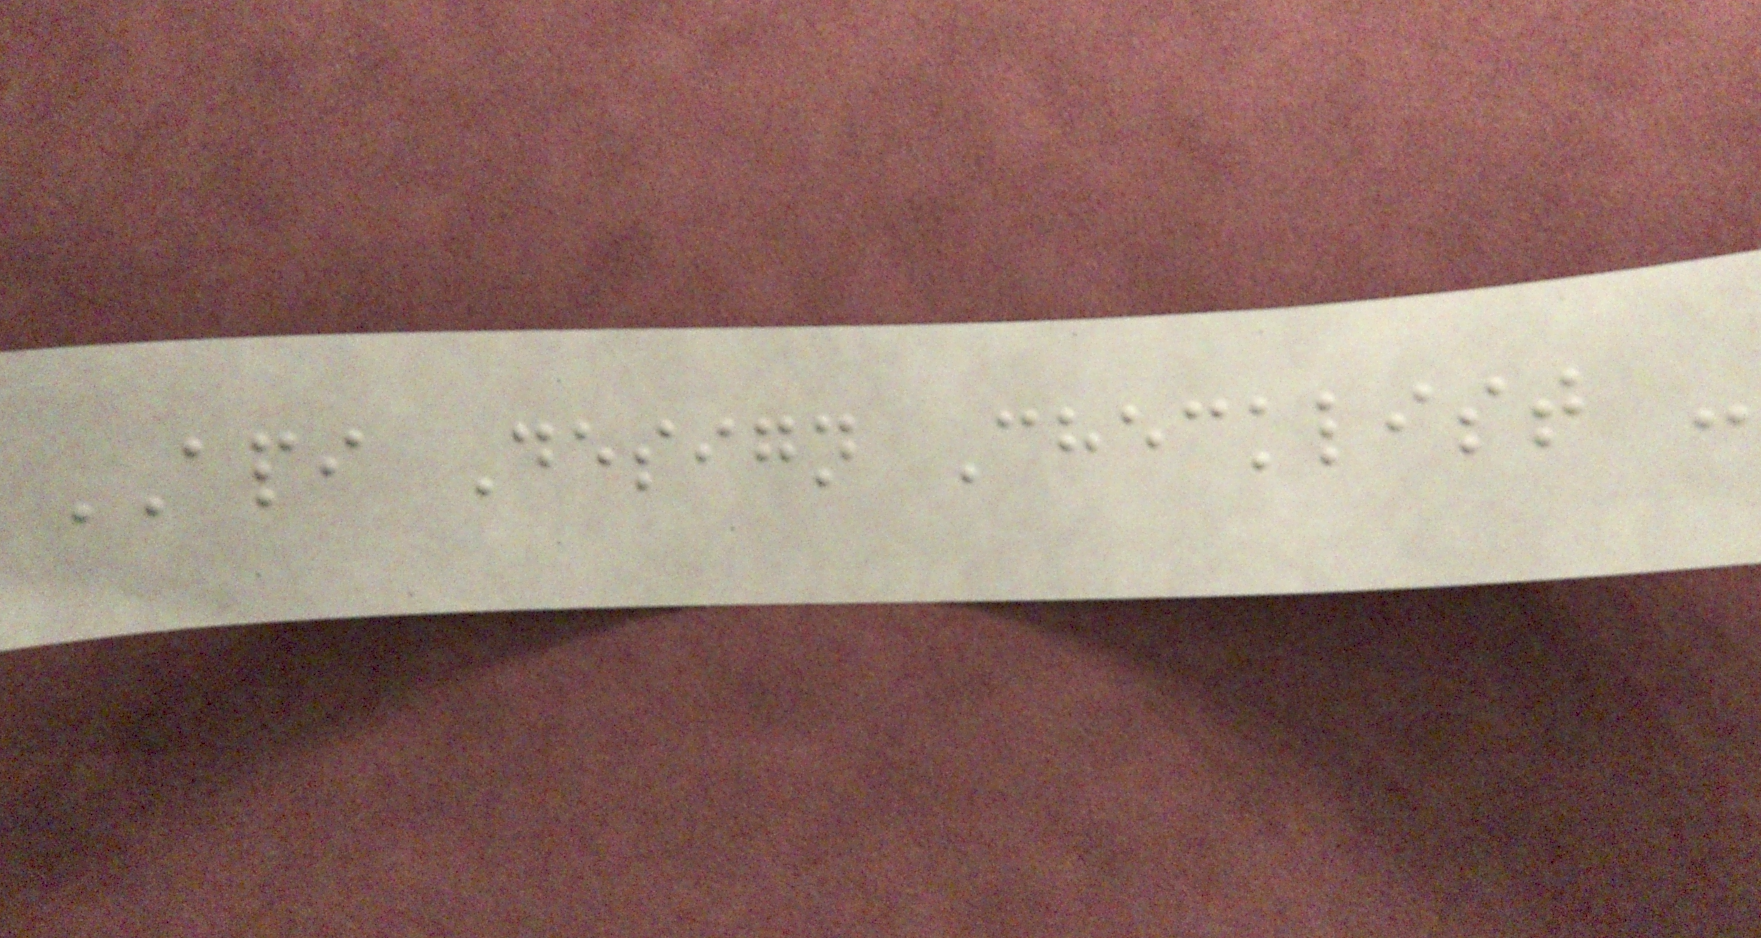API Design Checklist -
